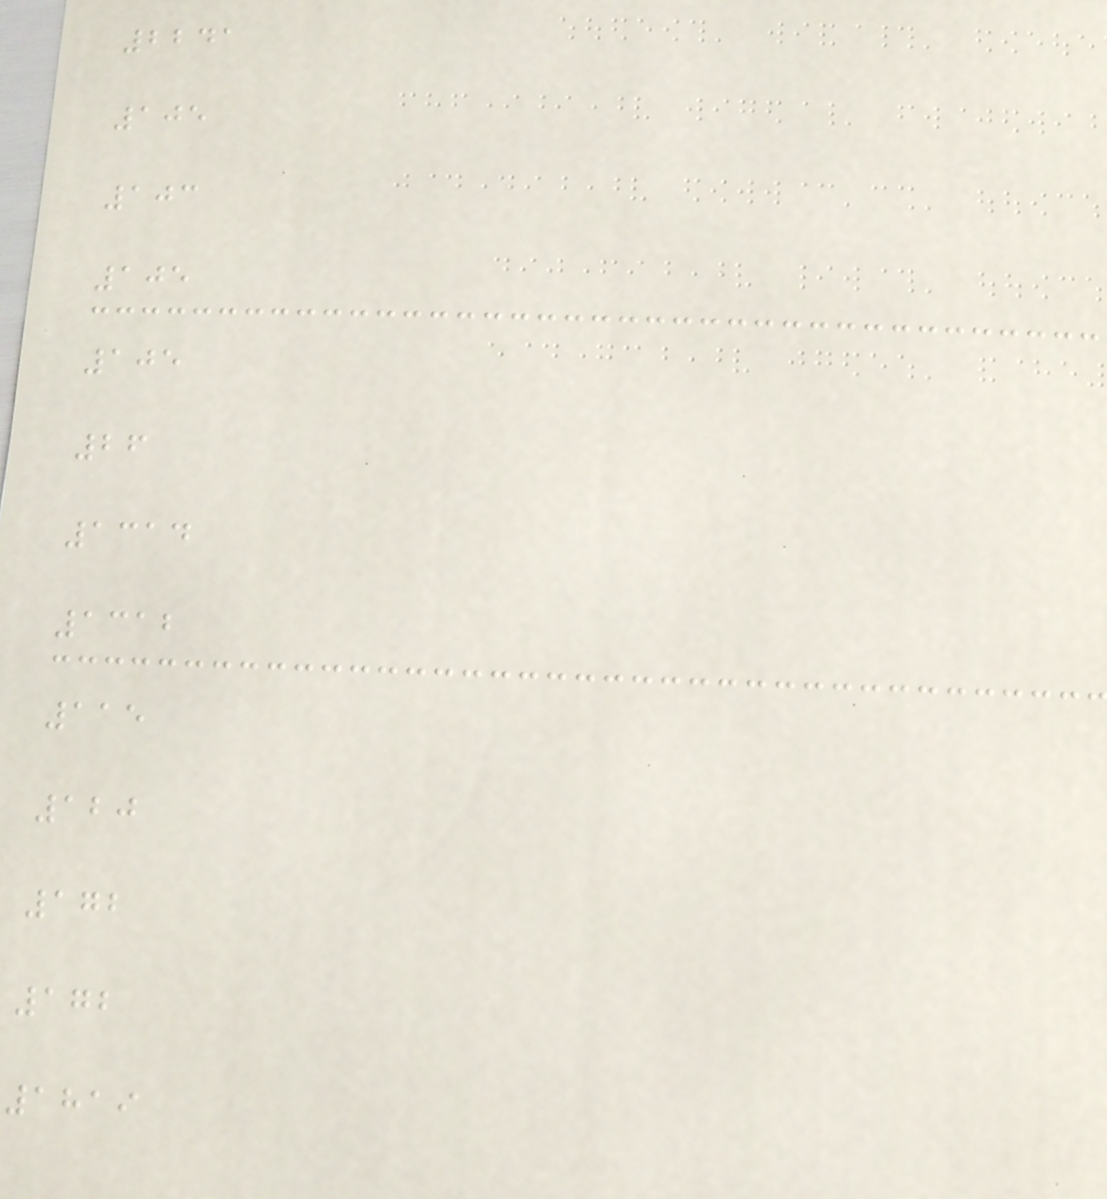2241
105
103
105
105
26
1314
1312
115
120
172
172
1819
